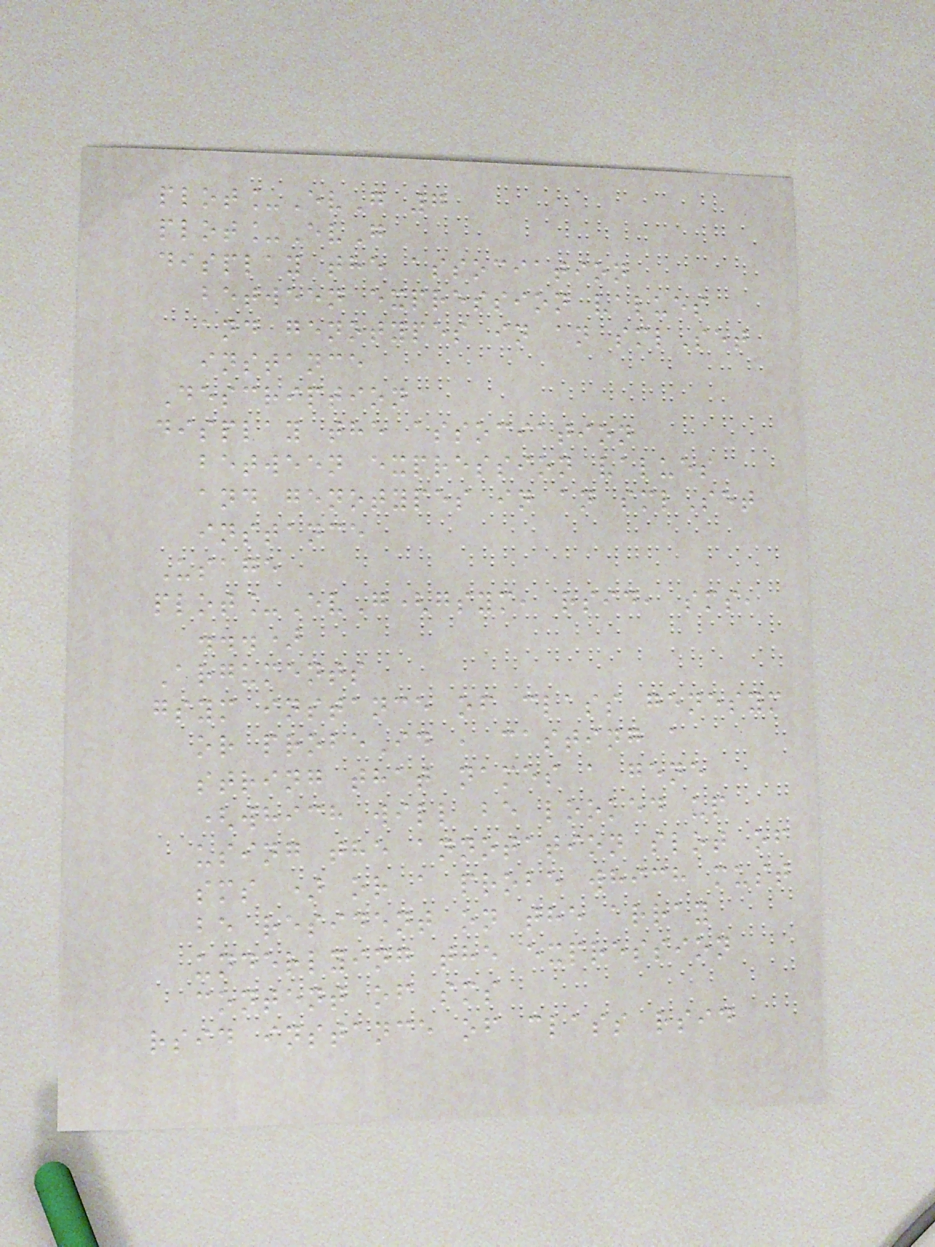plot_EvG 7
plot_EvG
display the association
between expression values
and genotypes in an smlSet
instance
Description
display the association
between expression values
and genotypes in an smlSet
instance
Usage
plot_EvG(gsym, rsid, sms,
...)
Arguments
gsym instance of class genesym
or probeId , casting a
string that names a gene
(which will be looked up
using the annotation slot of
sms ) or a probe which must
be resident on the array
underlying the expression
content of sms
rsid instance of class rsid
